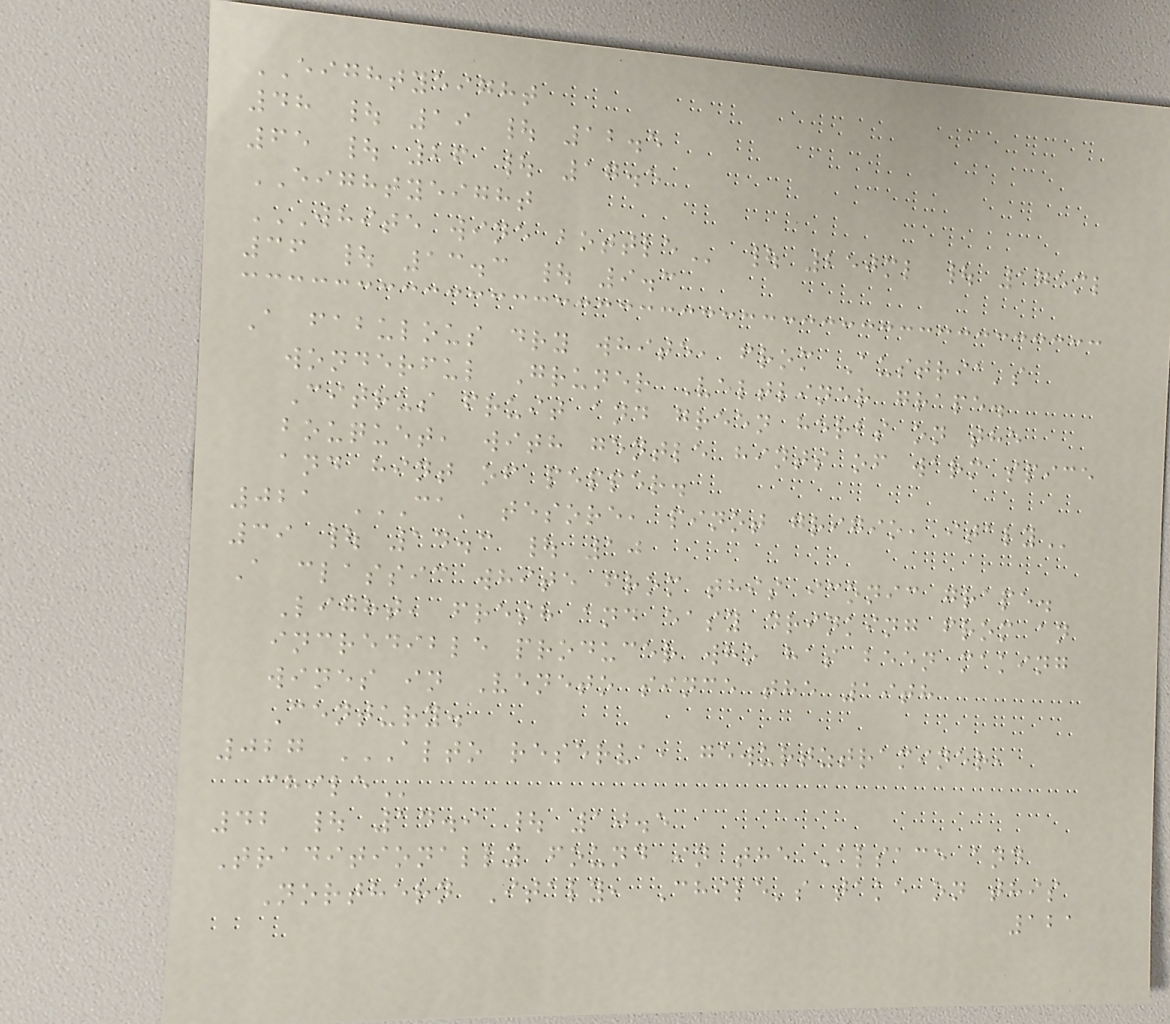EIGHTYEIGHT
48 | 19 | 12.5
65 | 26 | 17.5
EIGHTYEIGHT
WHITE WINE BOTTLE | 250ml | 175ml
36 | 13.3 | 9.3
A fabulous dry white, from Austria's
wonderful Gruner Veltliner grape.
Citrus fruit and green herbs on the
bouquet, with gentle hints of warm spice
and hint of pepper.
021 CA' TESORE, PINOT GRIGIO, ITALY
39 | 14.3 | 10
A classic white from this iconic grape.
Light, fresh and easy drinking from an
incredible producer who has been making
wines in Veneto since the 19th
Century.
027 ALTO RESERVA, GEWURTZTRAMINER,
CHILE
42 | 14.9 | 10.5
Traditionally found in the Alsace and
Northern Italy, Chile's take on this
121
